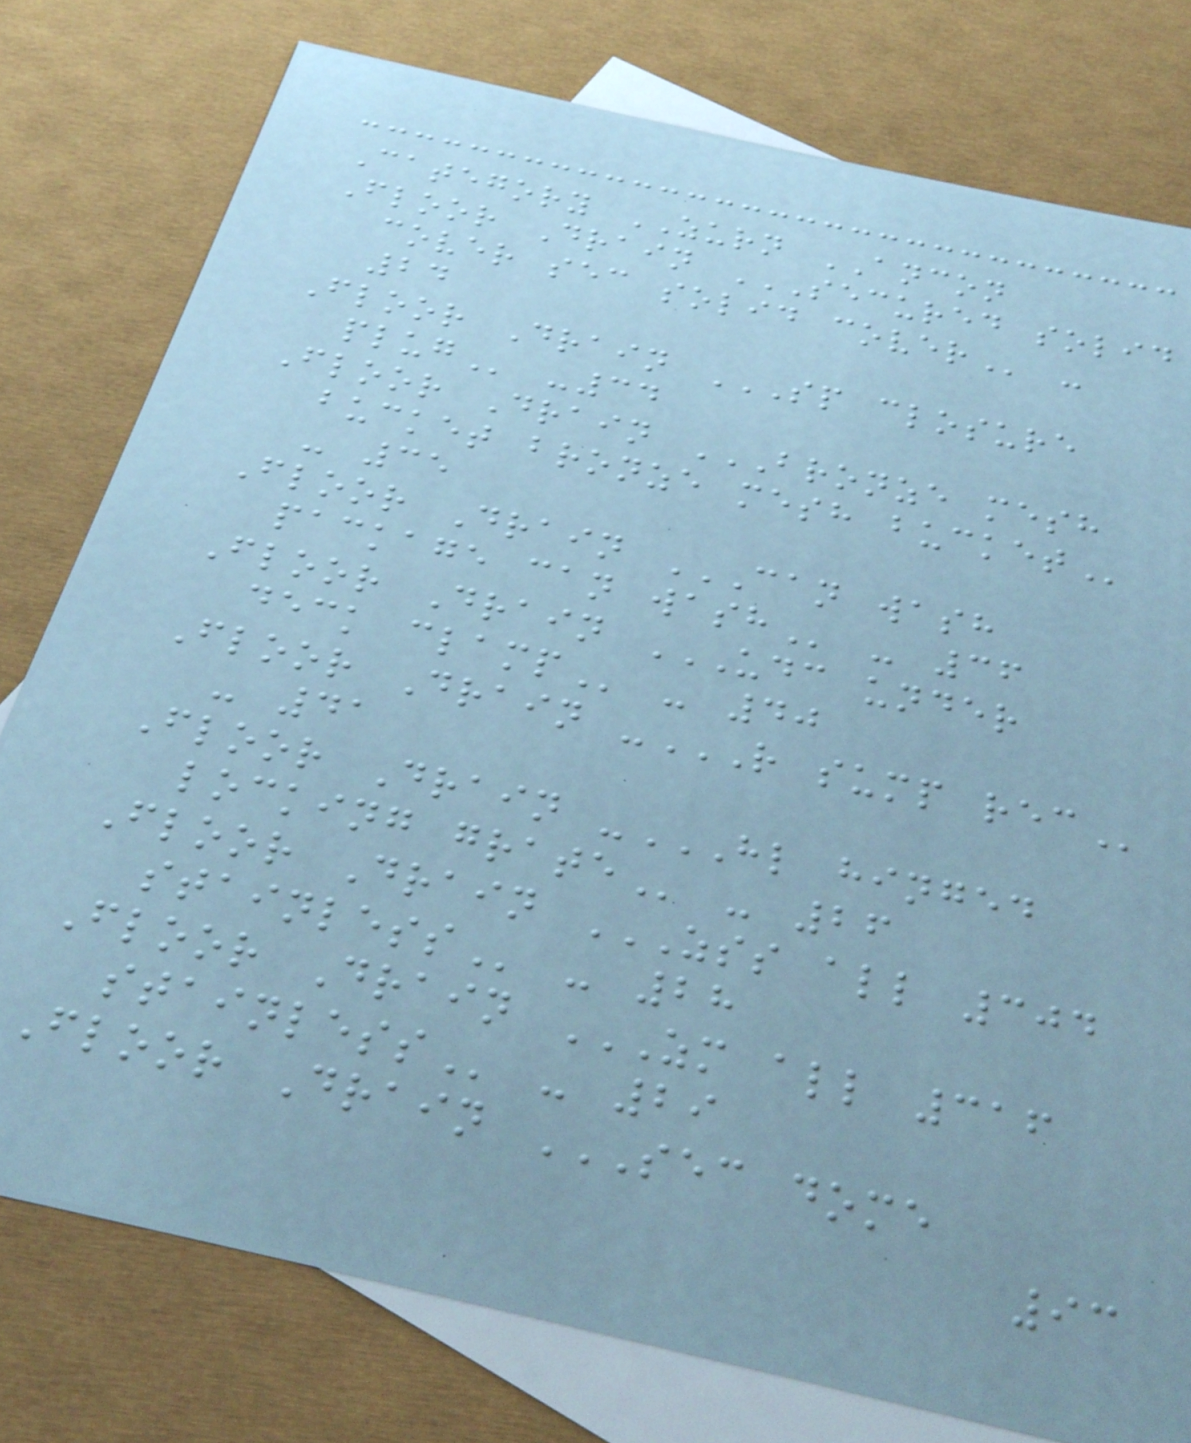Category ZURN ANCON
Floor Drain SECURED SOLID
COVER SEC SOLID COVER -
24
Floor Drain SP CLOSURE
PLUG -34
Floor Drain BRONZE MESH
BUCKET BRONZE MESH BUCKET
- 35
Floor Drain CAN WASH
PACKAGE CAN WASH - 36
Floor Drain UDC UNDER
DECK CLAMP - 40
Floor Drain -R SUMP REC
- 41
Floor Drain -HL HINGED
LOCKING GRATE - 26
Floor Drain ZSS ALL 304
STAINLESS - 28
Floor Drain ZM ALL 316
STAINLESS - 29
Floor Drain SEC DOME
93
